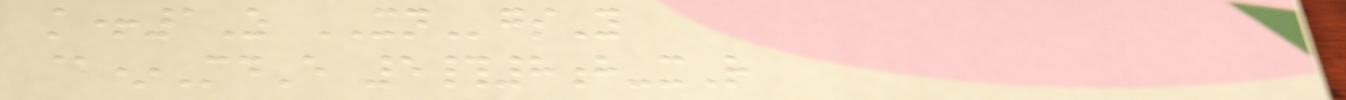k+1Z XNgsY
@*MdE 5#8h-xR
